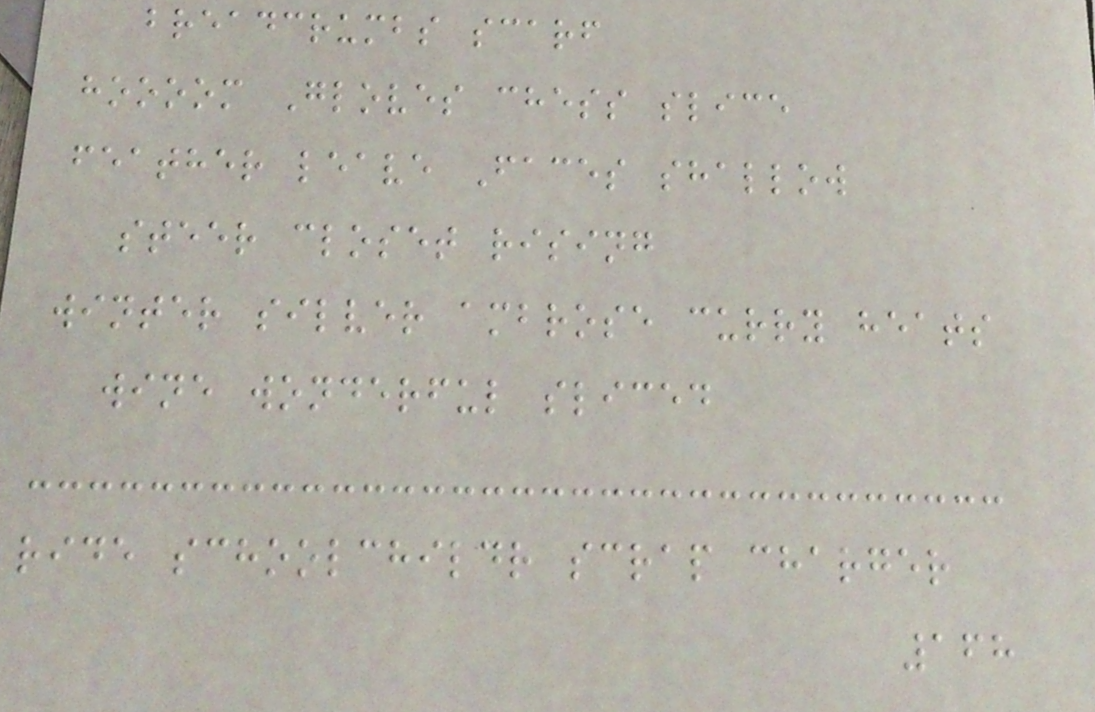breadcrumbs scarf
hoooom Gloves chess slice
feather leave Faces shallow
steer closet rising
winter silver ambrose curry heats
wine wonderful sliced
ride schoolchildr scrap charger
168
